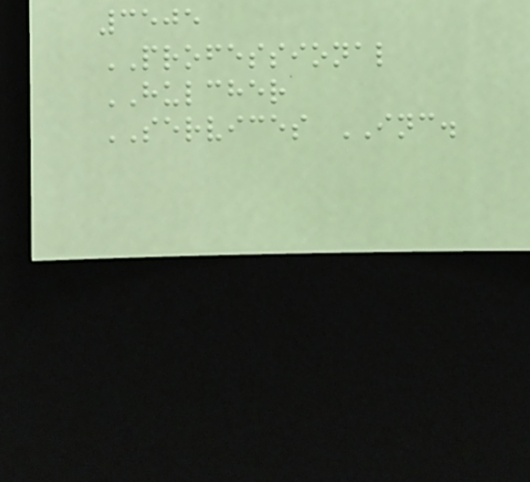3505
PROFESSIONAL
HULCHER
SERVICES INC.
